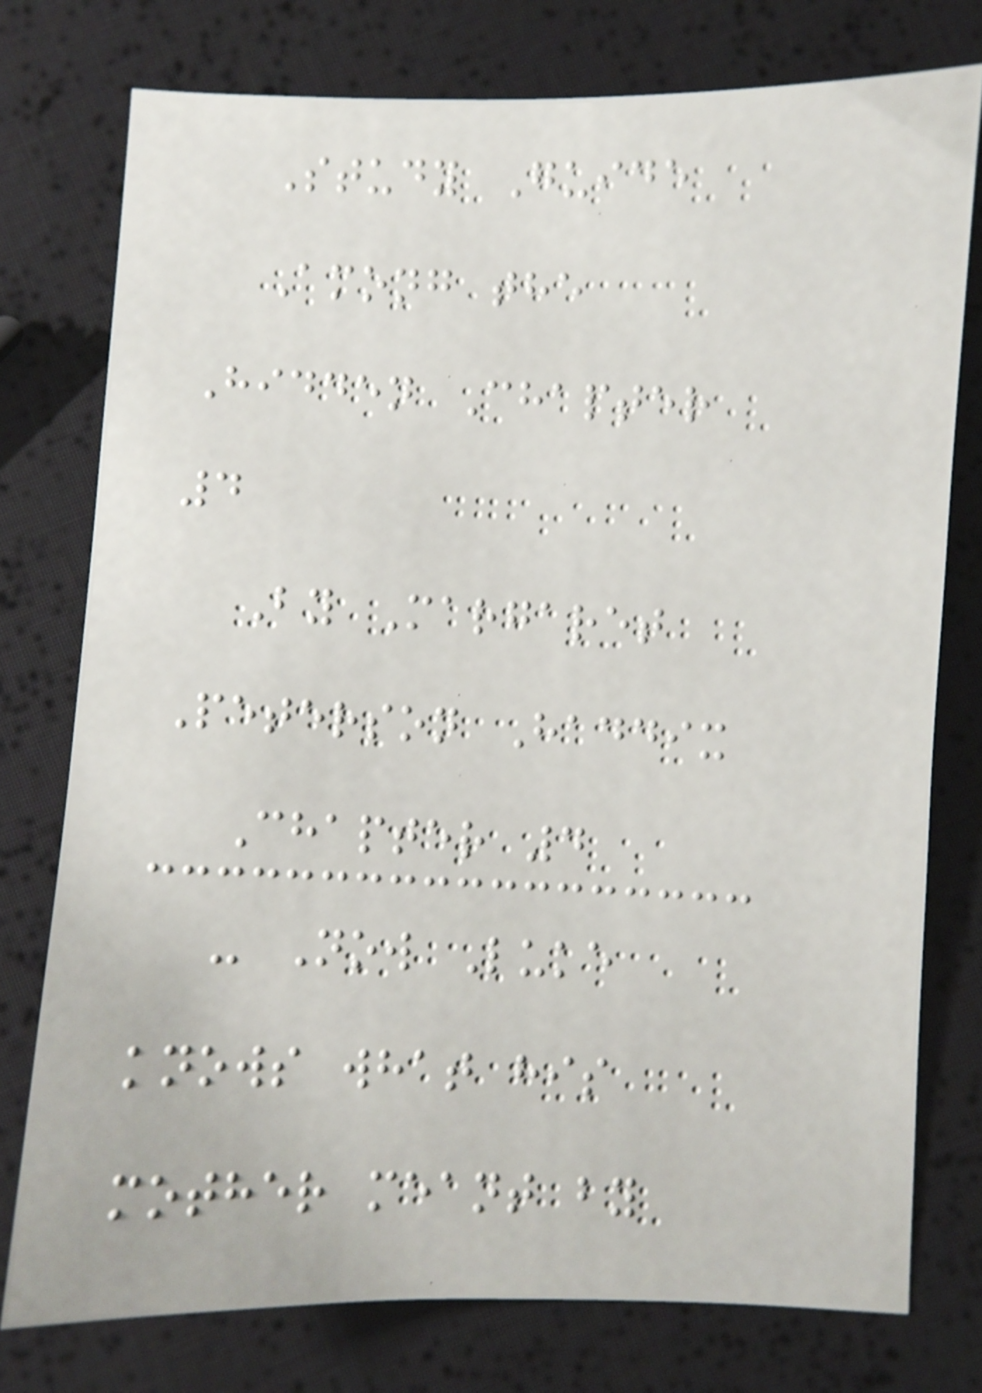Study Guide
Among the
Hidden Chapter
4
By Margaret
Peterson Haddix
Chapter 4
- Now Luke
knows what his
mother meant by
